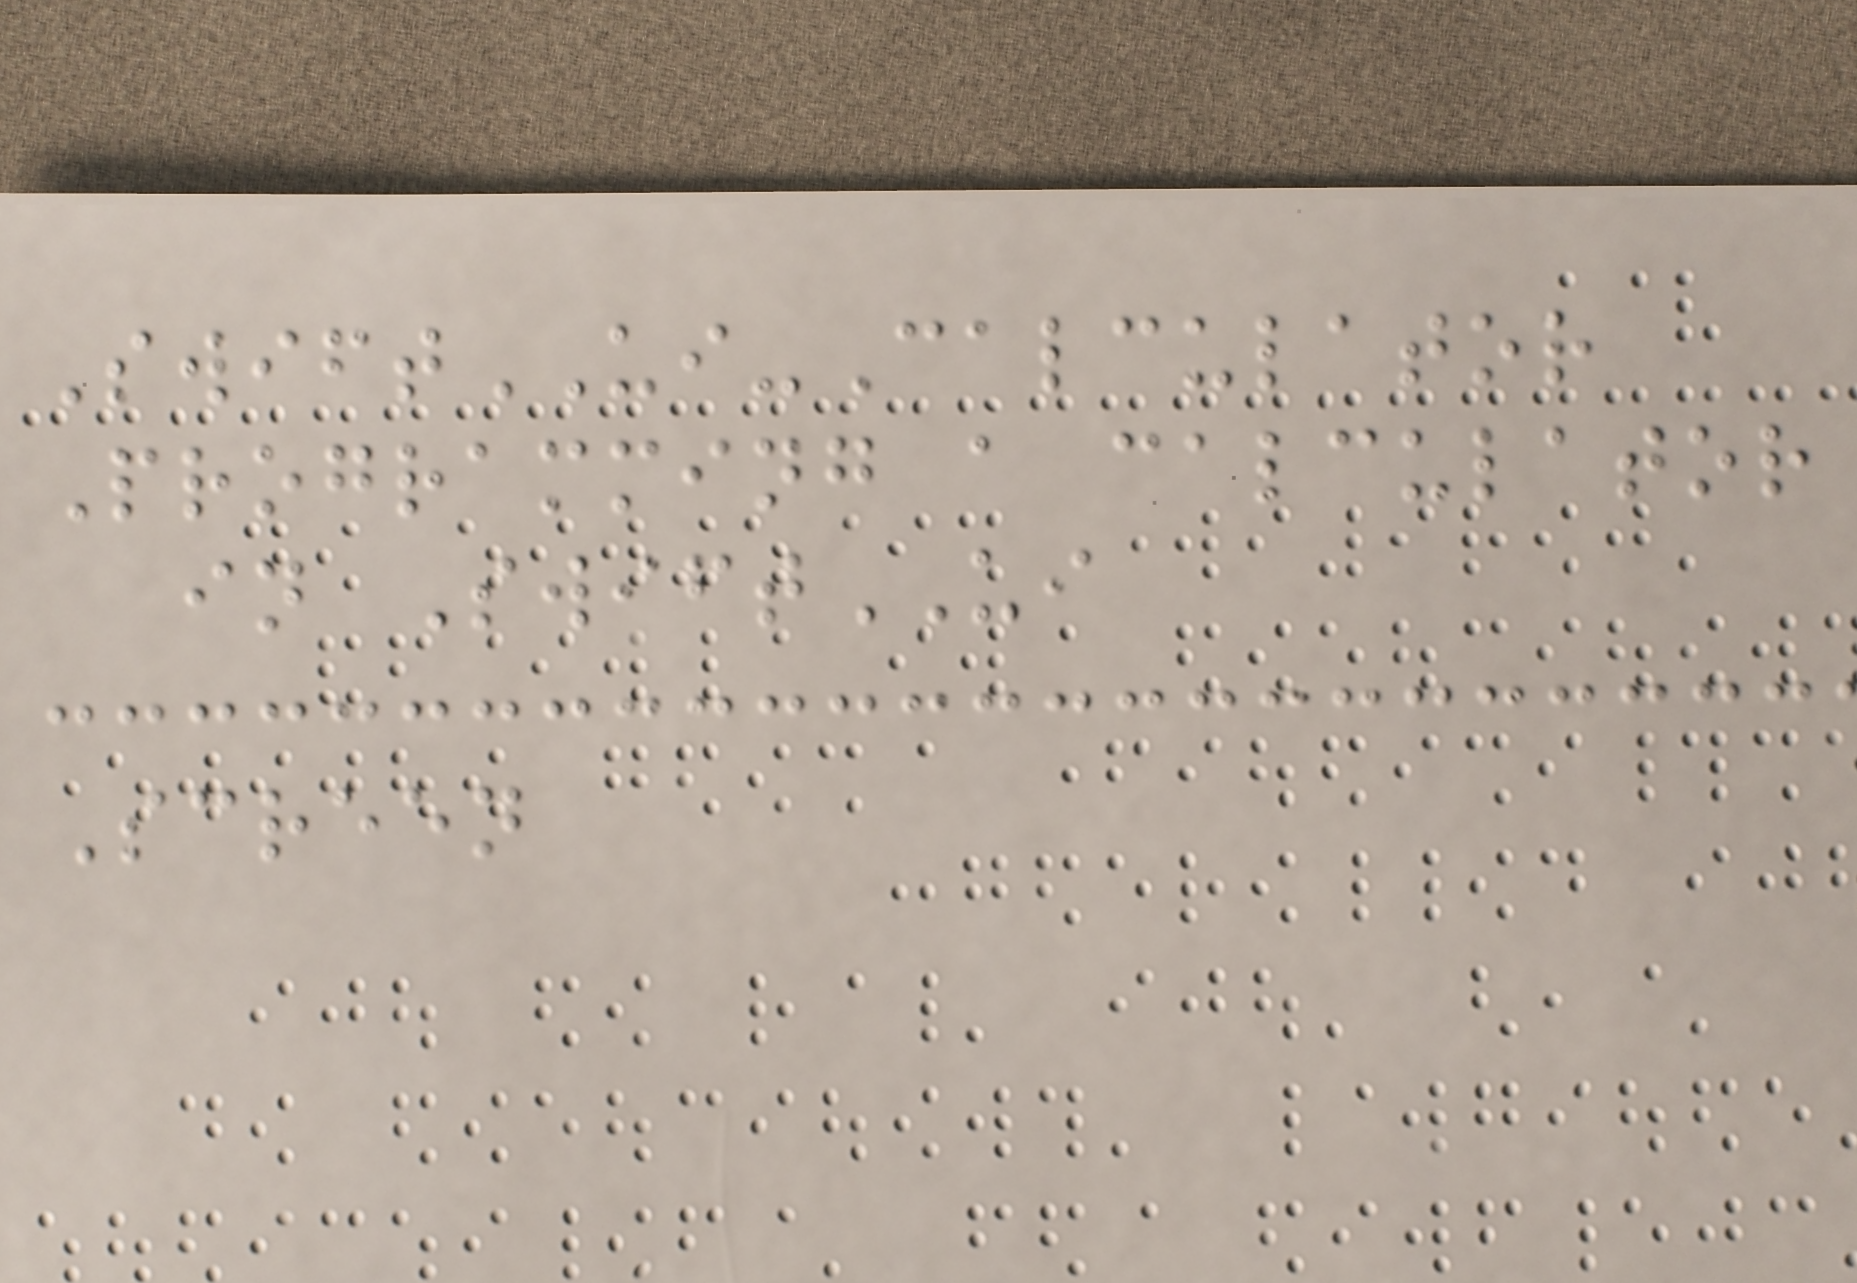SwiftUI-Calculator
Programming a calculator
in SwiftUI
Screen
